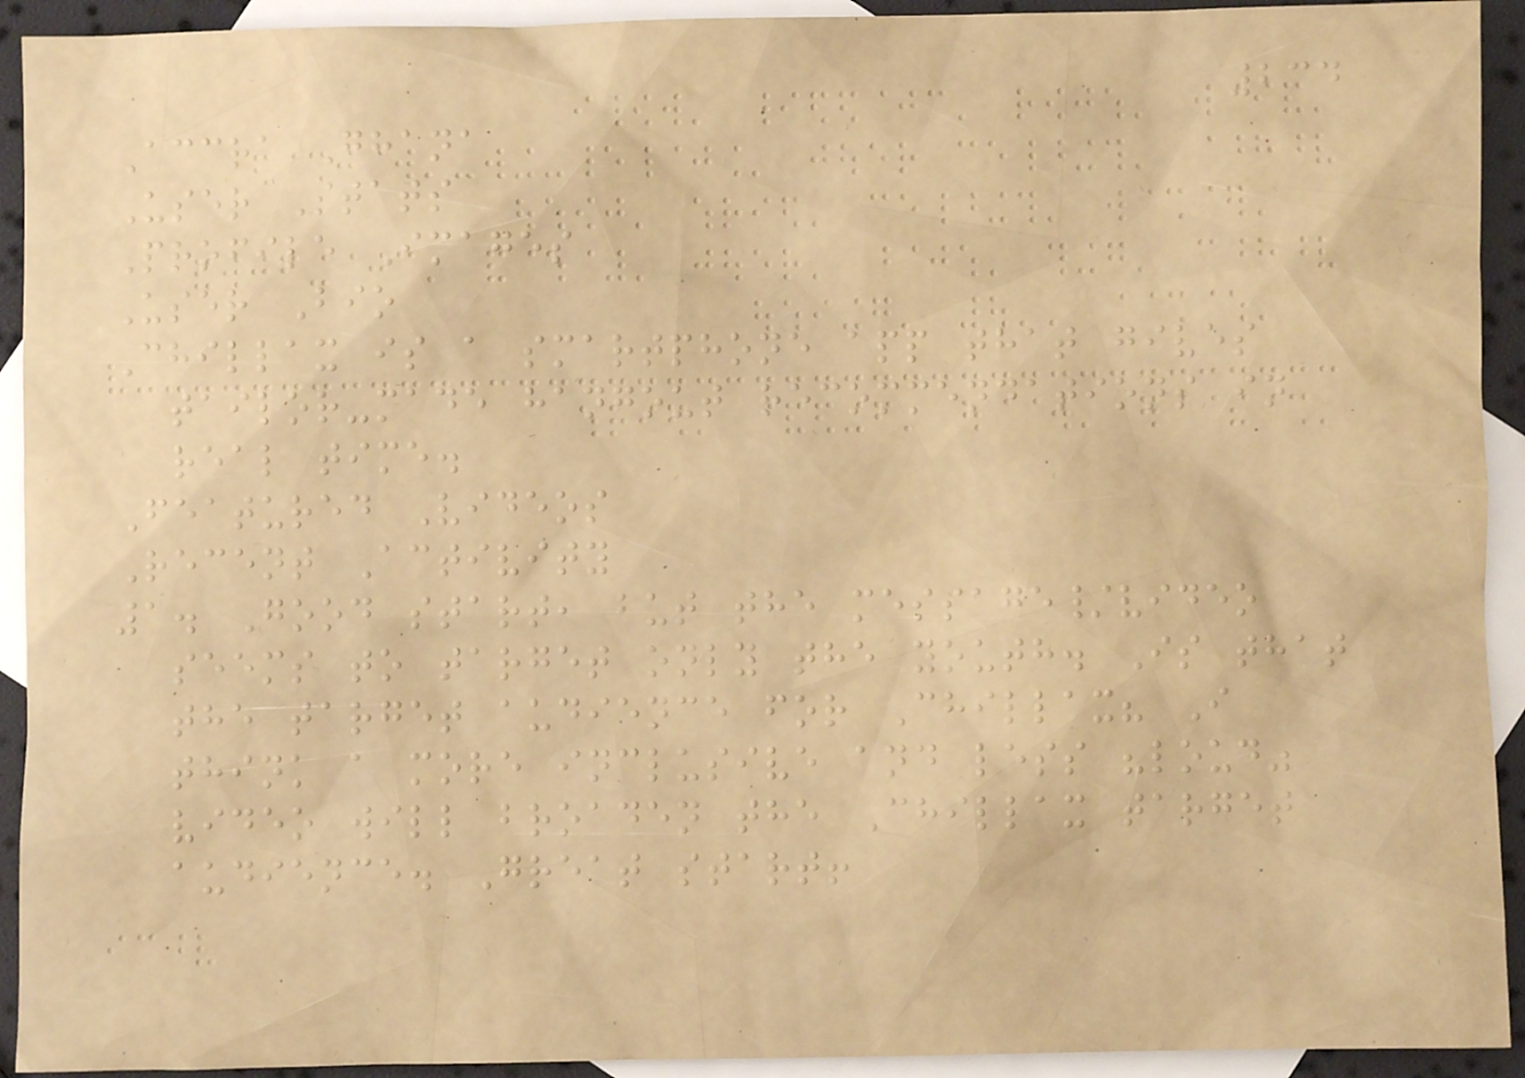234
Accra Ghana
User Stats
Profile Images
User Bio
Chillax is a smartphone app that gives
tailor-made hangout recommendations in
real time.
Featured Videos
Recent Activity
1. Good start, but the message/video
seems to target only the youth. Is that
the target audience for Chillax? I
think a more inclusive and less "loud"
video will broaden the Chillax target
audience. Great start!
